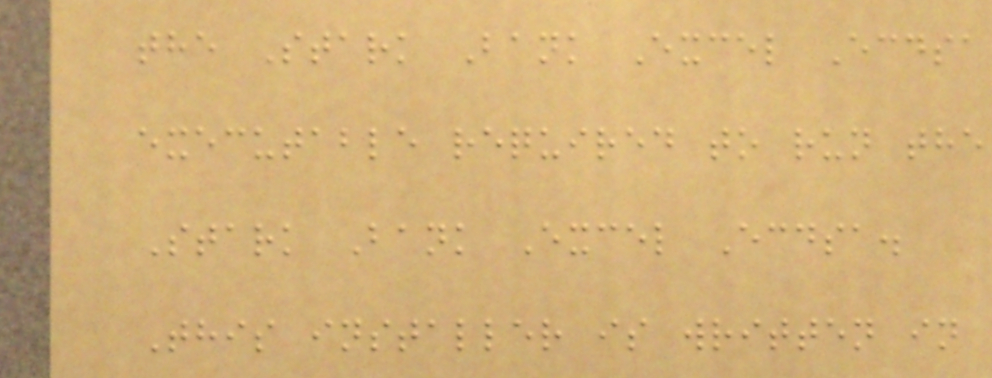the Stark Bank Excel Ecdsa
executable required to run the
Stark Bank Excel Ecdsa.
This installer is written in
